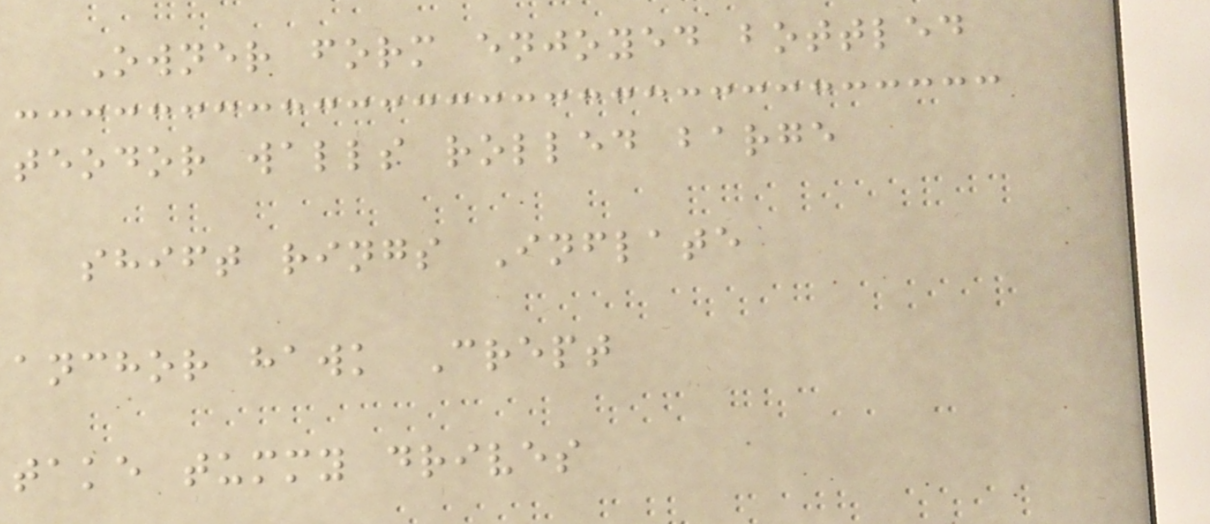Owner form enjoyed bottled
teodor walls rolled barge
shift rings Inflate
anchor hawk Crept
take tummy drives
